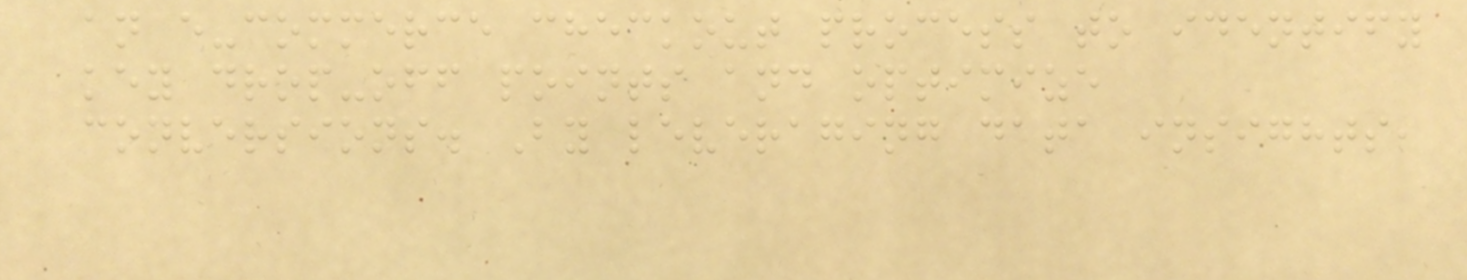an e-commerce checkout process to identify
key drop-off points and optimize
conversions. By leveraging data insights,
